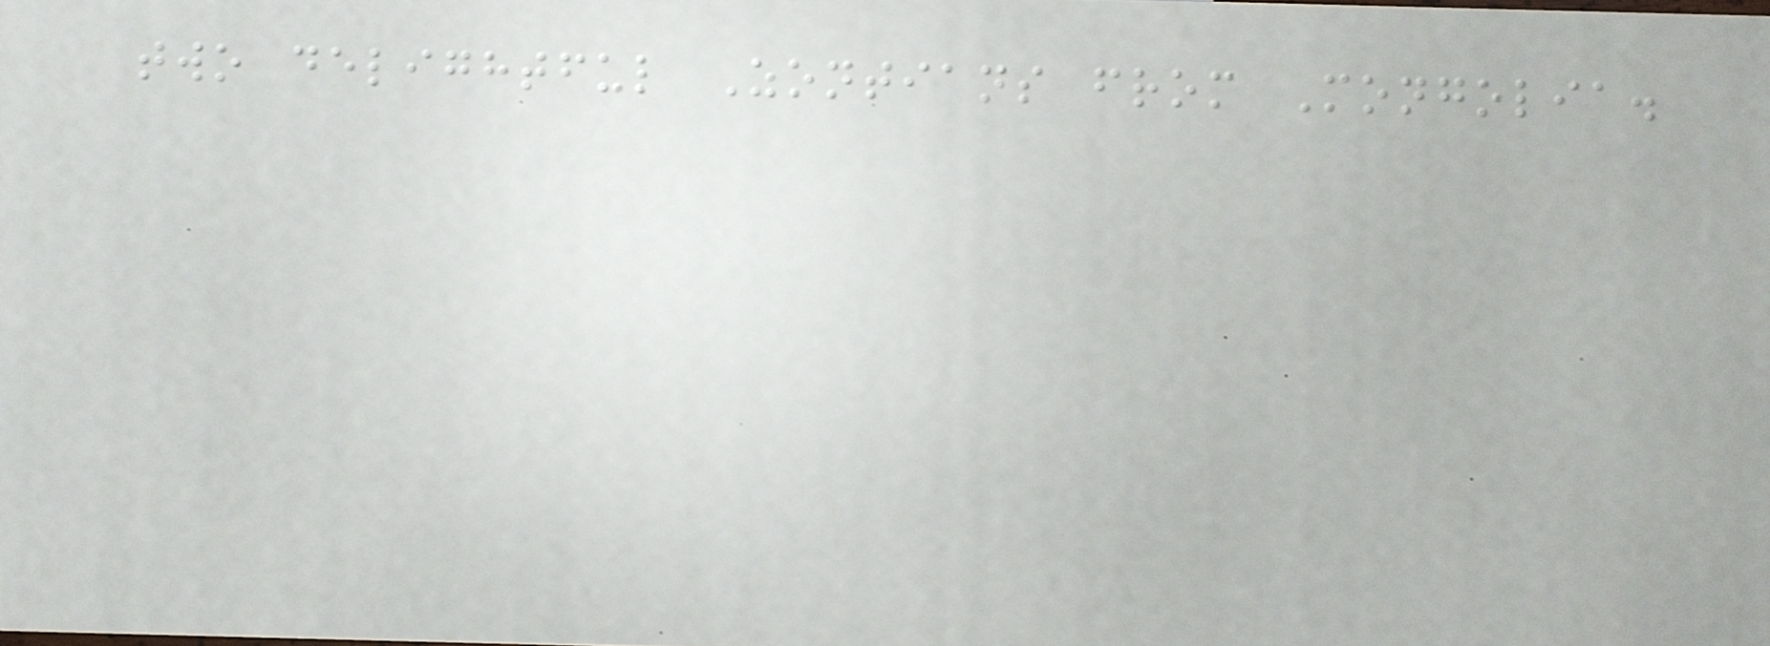two delightful Zontians from Mongolia.
